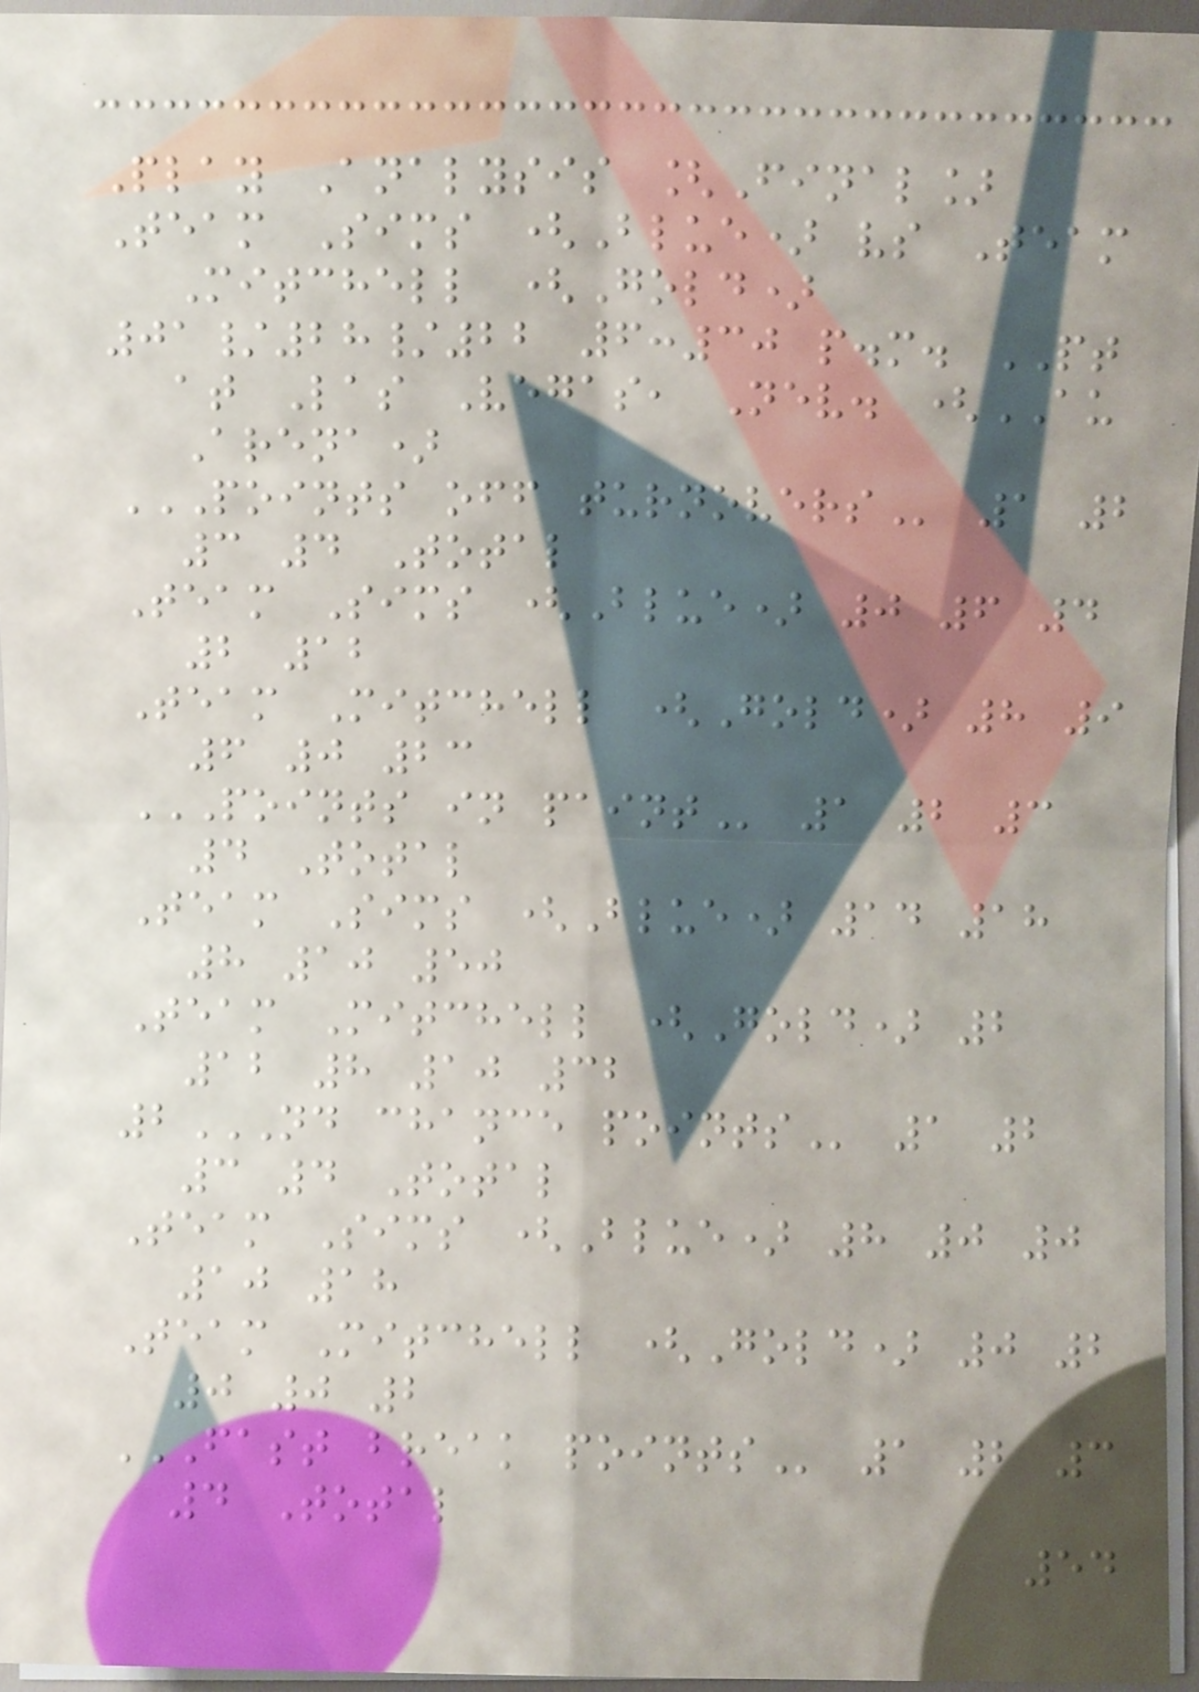Play Analysis [Final]
Team Sims (Blue) vs Team
Mitchell (Gold)
01/28/22 6:30 p.m. PT
at Las Vegas, Nev. (AU
Arena)
POINTS OFF TURNOVERS 1 2
3 4 Total
Team Sims (Blue) 0 6 4
2 12
Team Mitchell (Gold) 8 9
6 0 23
POINTS IN PAINT 1 2 3
4 Total
Team Sims (Blue) 14 18
8 10 50
Team Mitchell (Gold) 2
12 8 10 32
2ND CHANCE POINTS 1 2
3 4 Total
Team Sims (Blue) 8 0 0
10 18
Team Mitchell (Gold) 0 2
0 0 2
FAST BREAK POINTS 1 2 3
4 Total
54
